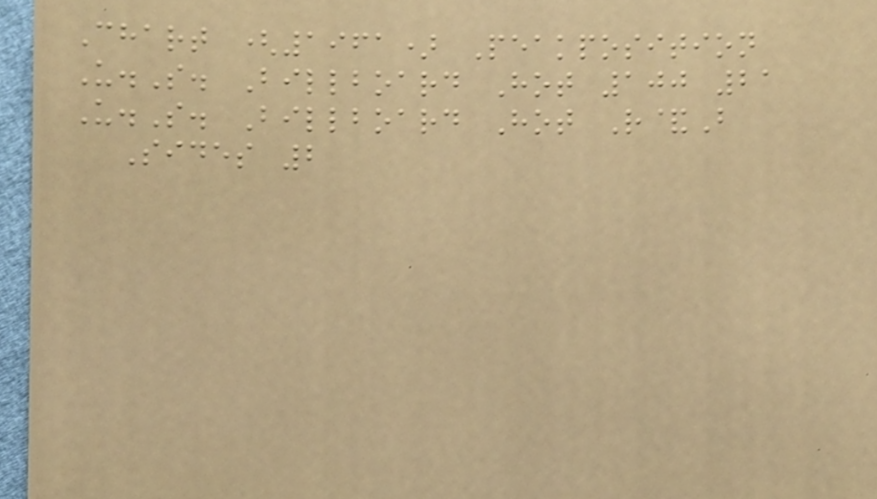Chart (1961) Peakposition
U.S. Billboard Hot 100 21
U.S. Billboard Hot R&B
Sides 2
